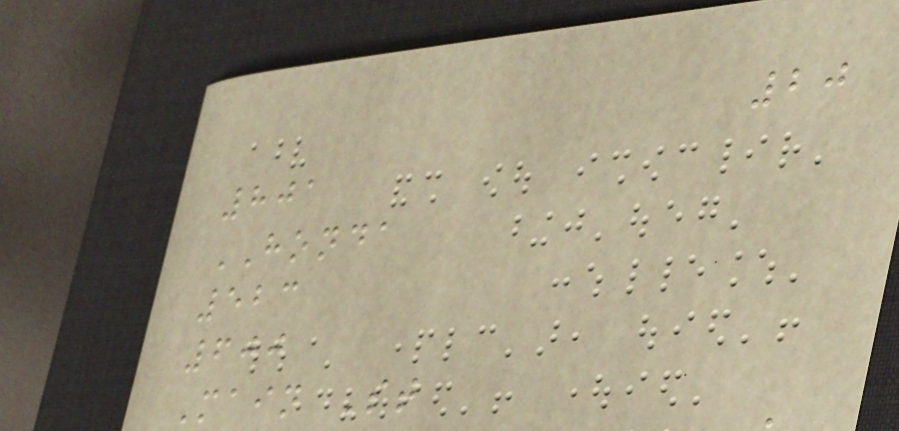20
801
HONDA
523
600
Main St
